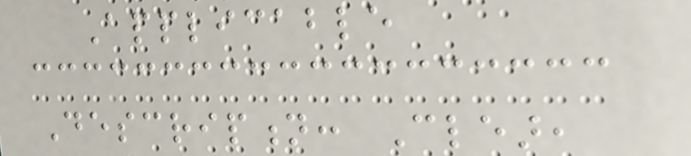Applicable
Description: Clear,
